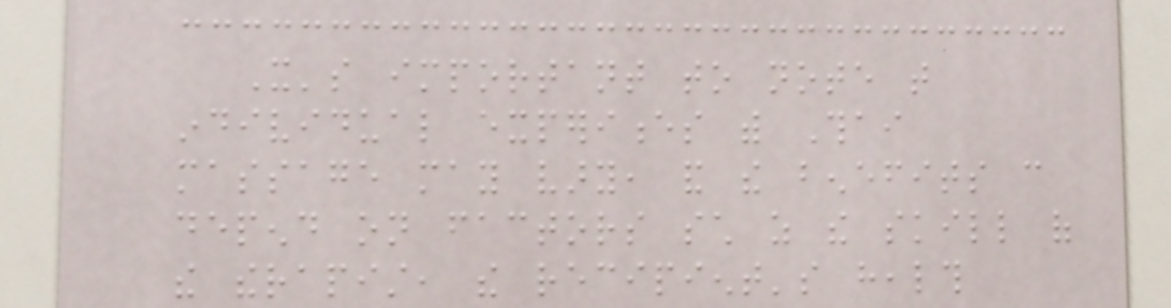It's important to note that
individual experiences with Thai
massage may vary, and the benefits can
depend on factors such as the skill of
the therapist, the recipient's health
